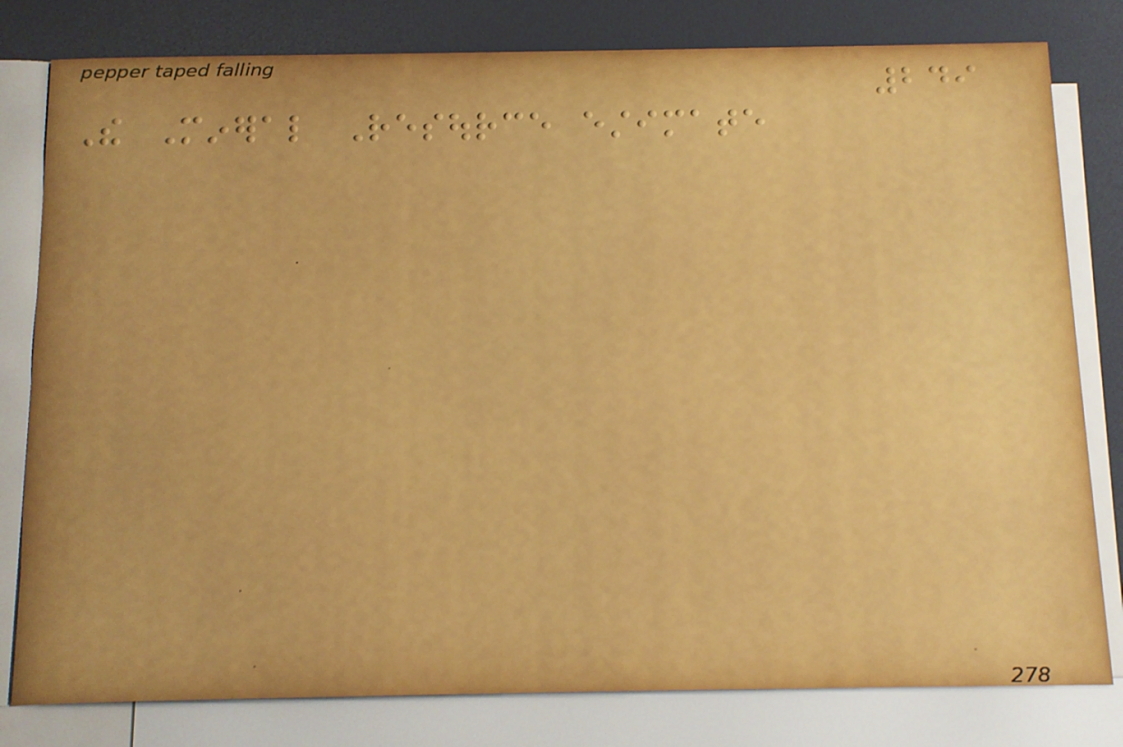249
The Mineral Resource estimate
